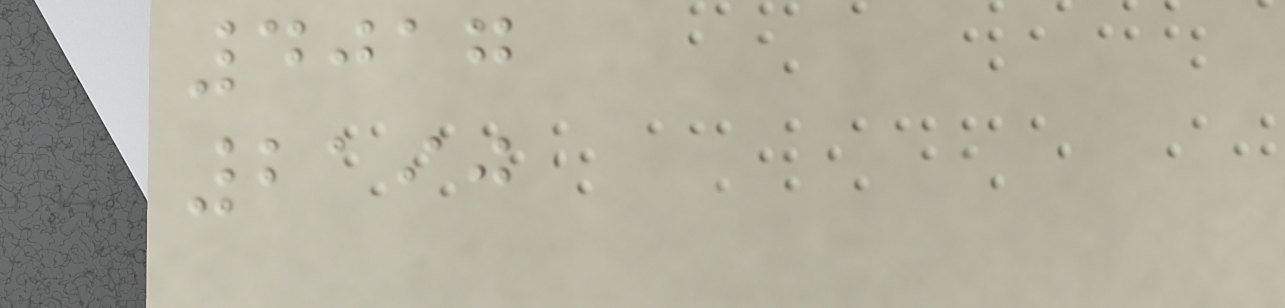4017
2190
